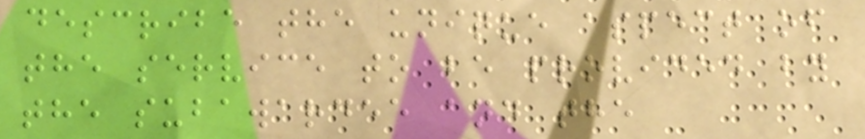describe the unique aspect of
the service to be provided by
the subawardee and the
